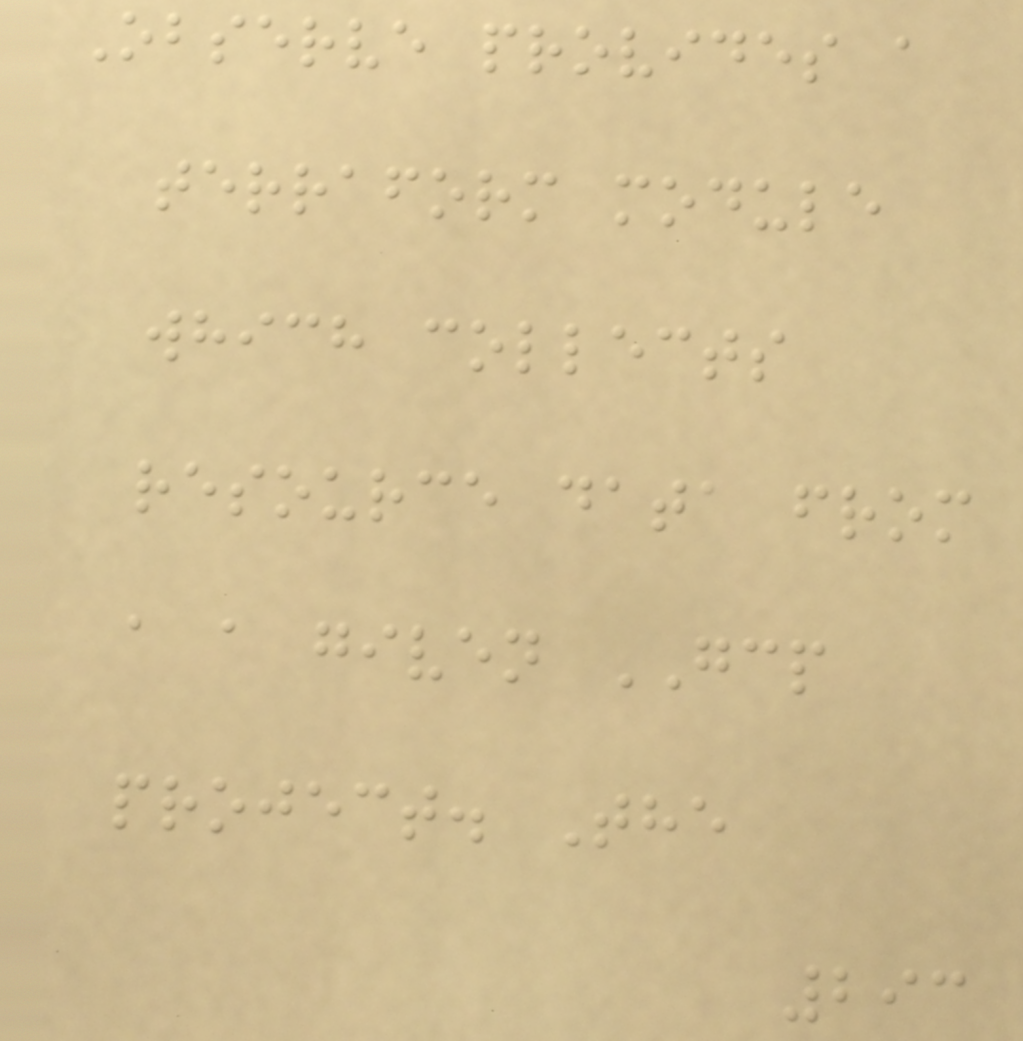Observe provides a
terraform module
which collects
resource data from
a a given GCP
project. The
293
